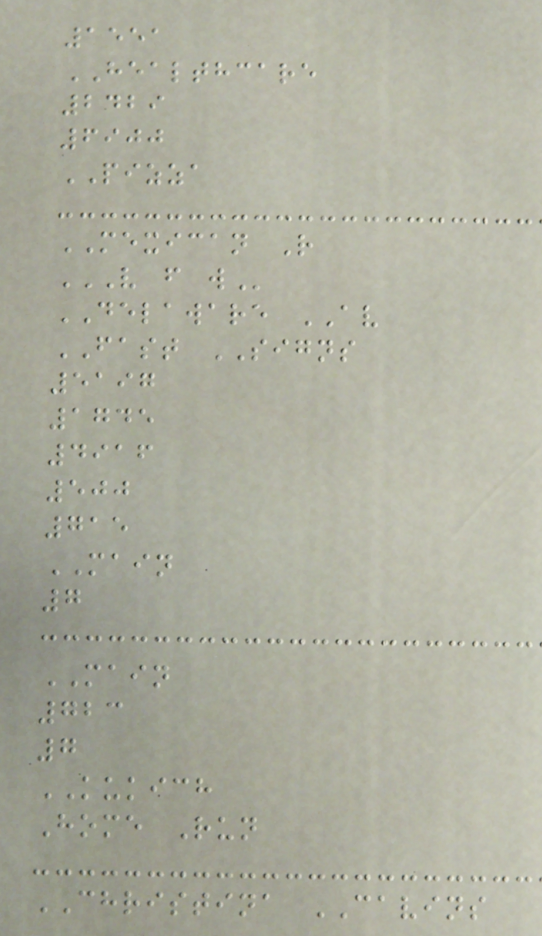1551
HEALTHCARE
2429
6900
PIZZA
MEXICAN R
V F W
DELAWARE AV
FAST SIGNS
5197
1745
4916
500
715
MAIN
7
MAIN
723
7
KUKICH
Home Run
CHRISTINA CAVINS
